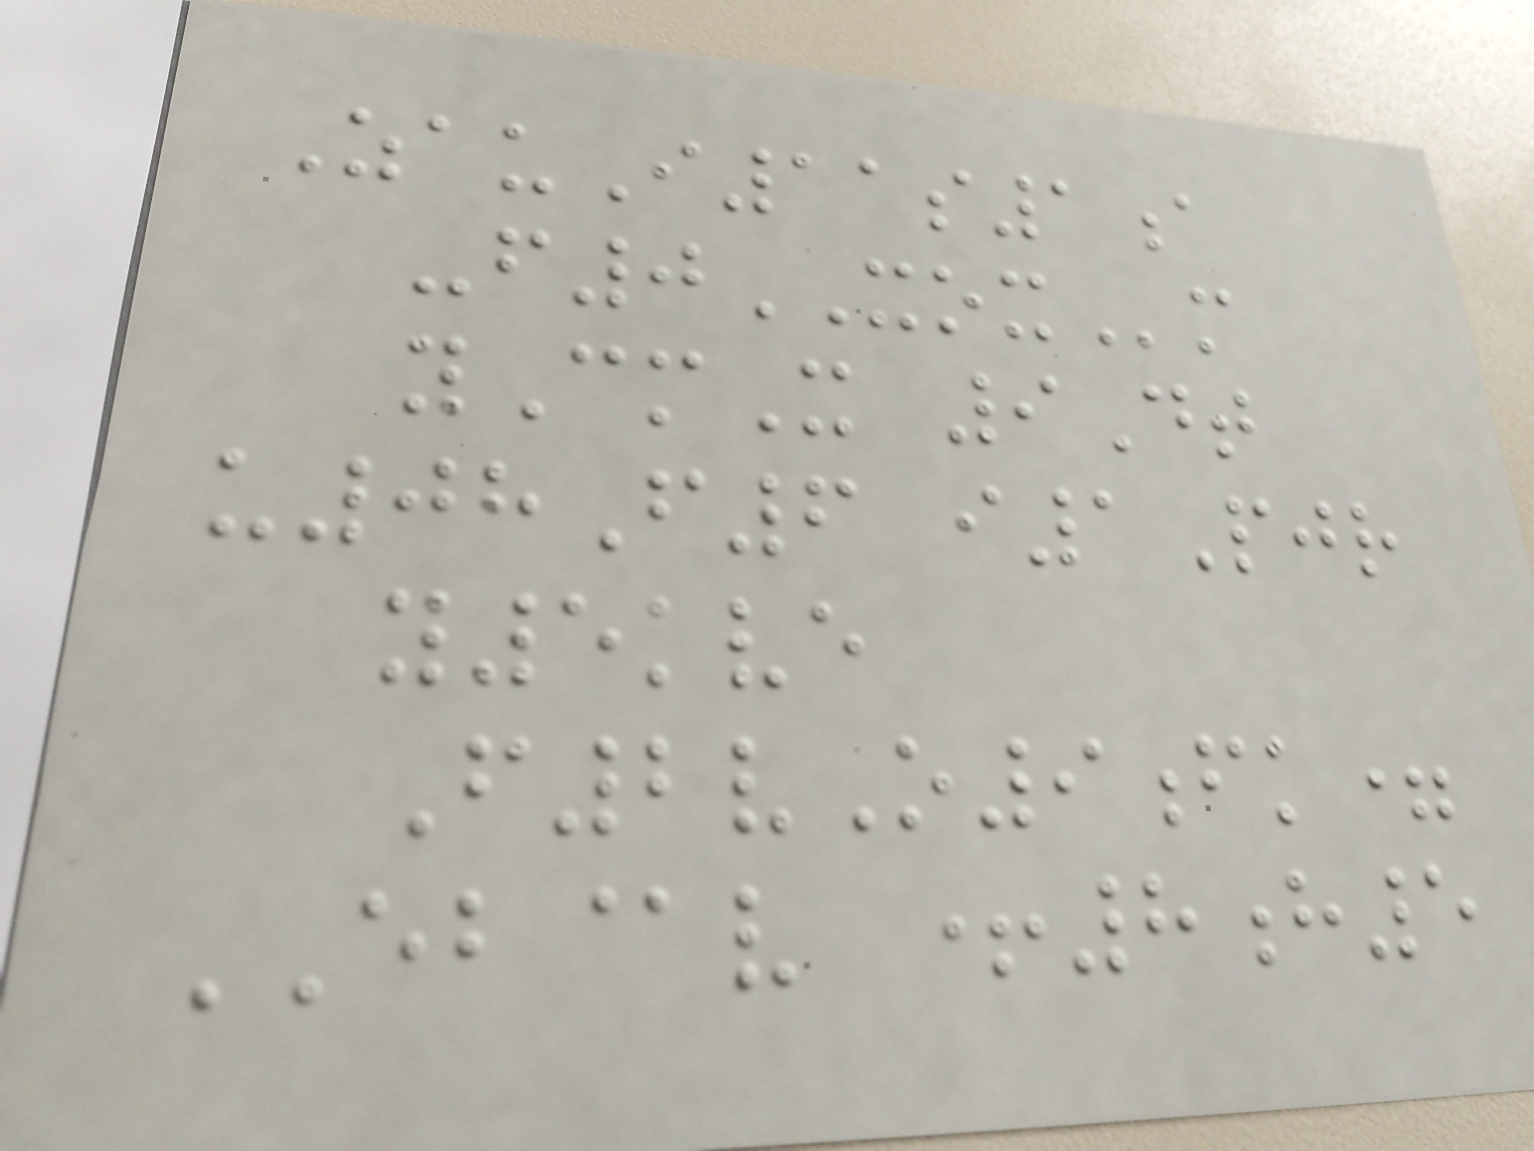ZauI11s1a
-f0XOXm
yCmX 9Dt
u08F6 i1Pjr
y5kve
F2vO9fk=
EB@v +8h5
